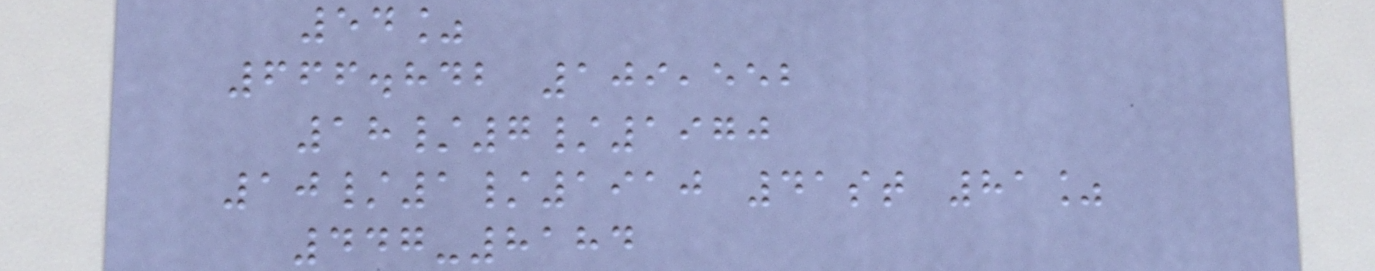54%
666.842 109,552
18/7/1970
10/1/1910 41st 81%
447-8184
